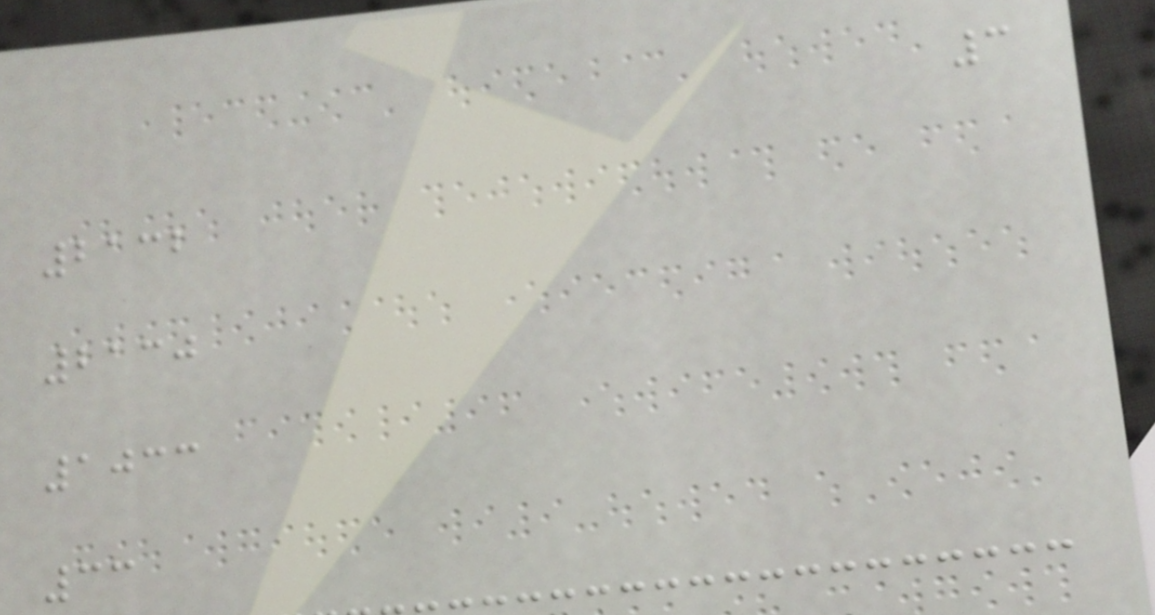3
2132
2130
1033
33
